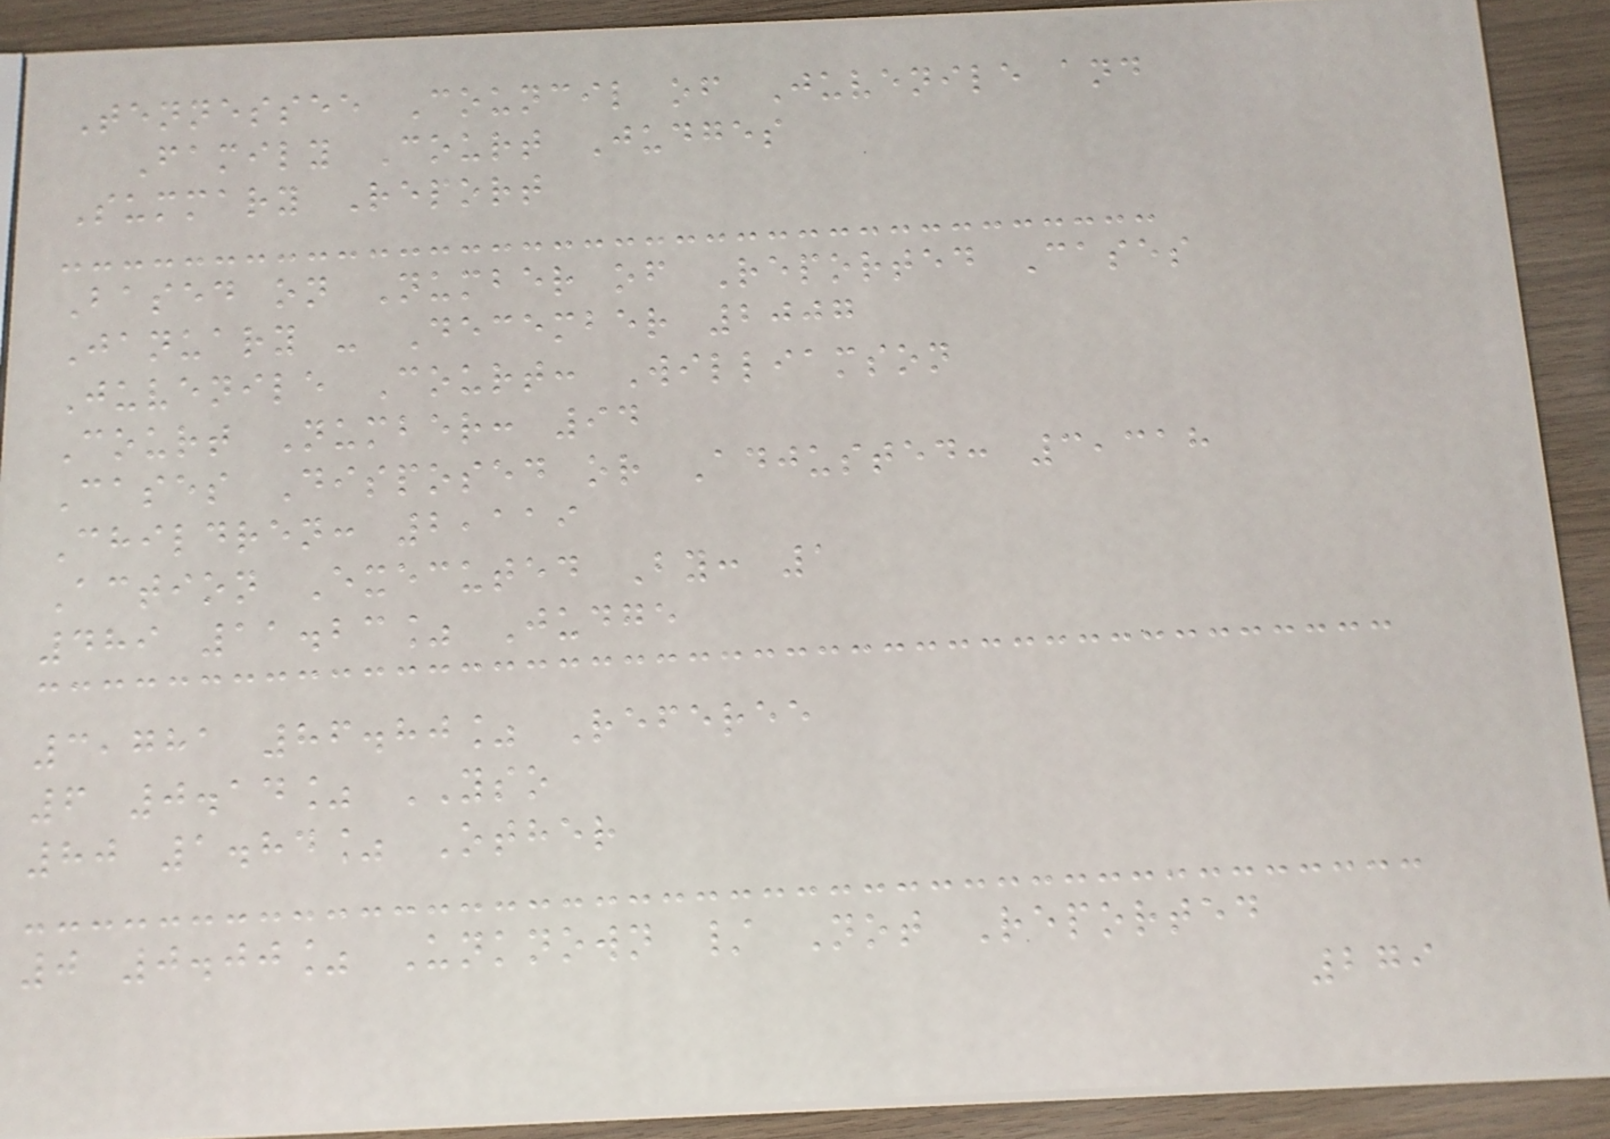Tennessee Council of Juvenile and
Family Court Judges
Summary Report
Based on Number of Reported Cases
January - December 2007
Juvenile Court: Williamson
Court Number: 94
Cases Disposed or Adjusted: 3,318
Children: 2,119
Action Executed By: 1
489 11.23% Judge
3,781 86.80% Referee
6 0.14% YSO
80 1.84% Other
0 0.00% Unknown / Not Reported
279
